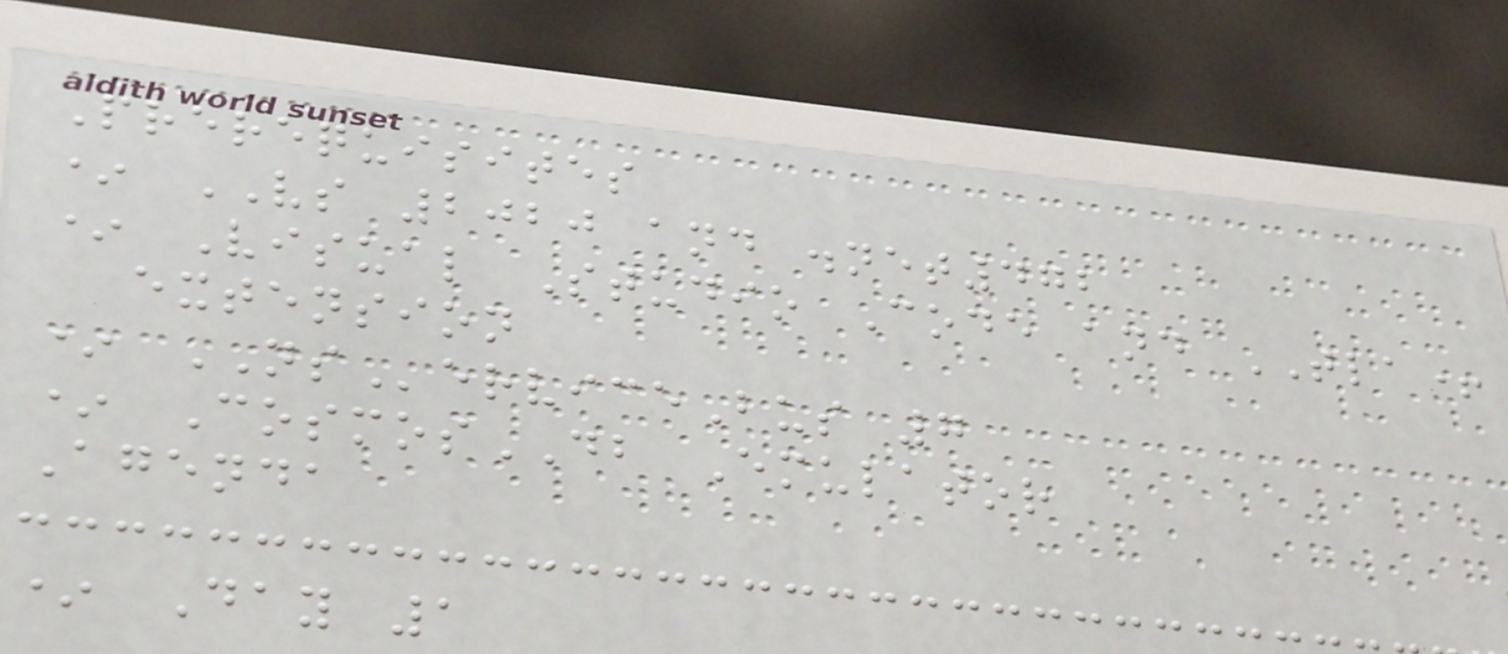Prerequisites
* VS 2020 and .net472
* Visual Studio Code and TLA+
extension
* NServiceBus 7
* CosmosDB Emulator
Agenda
* Day 1
